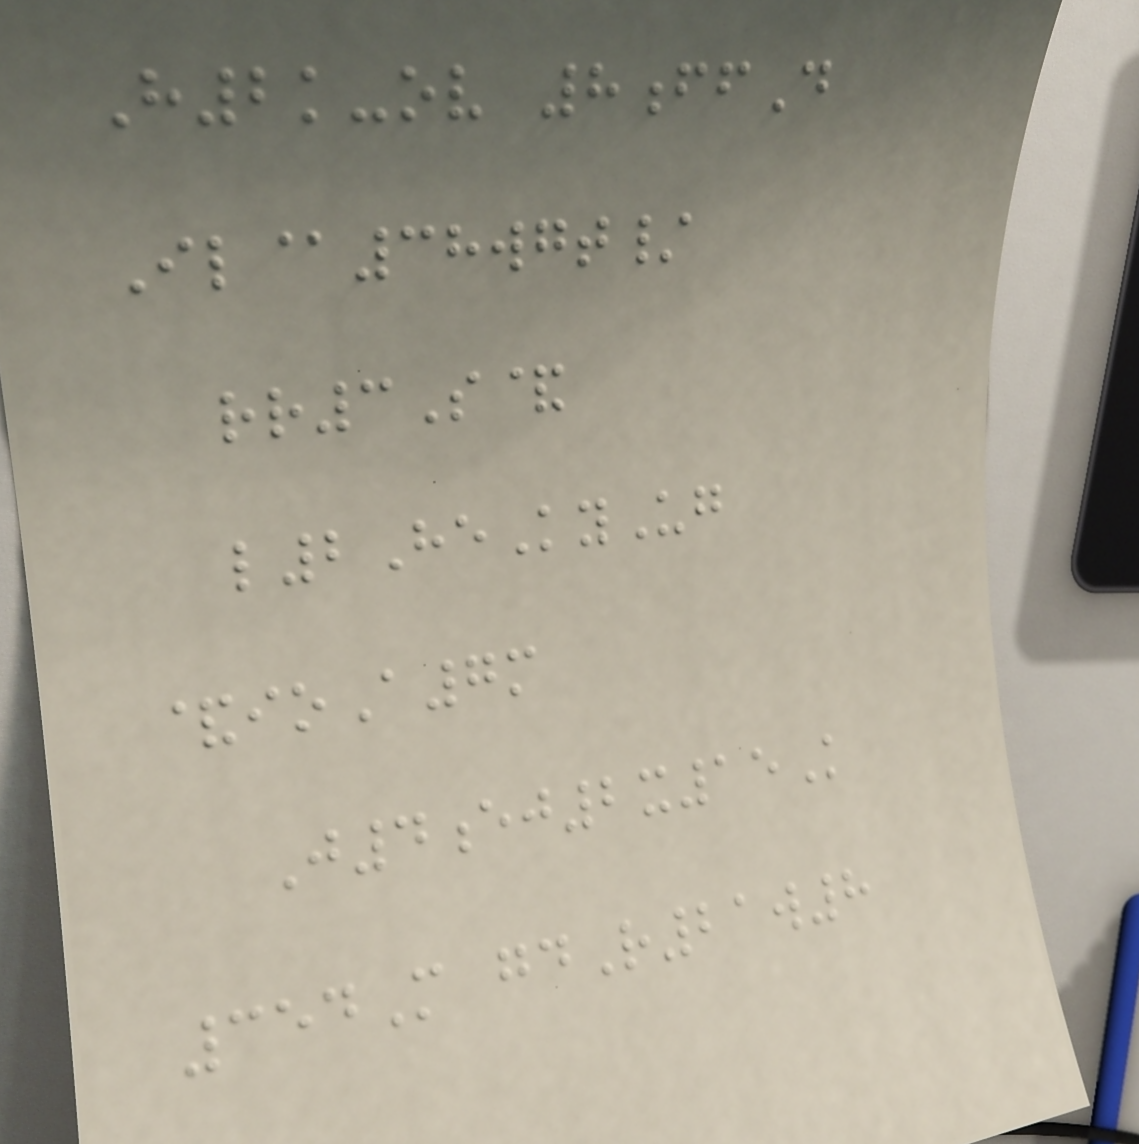H2k-ov 8ffD
Il@38wgt/
rr3S&
l2HeKyUg
&ioA7m
J4ej2x15K
354M gdR21w8
